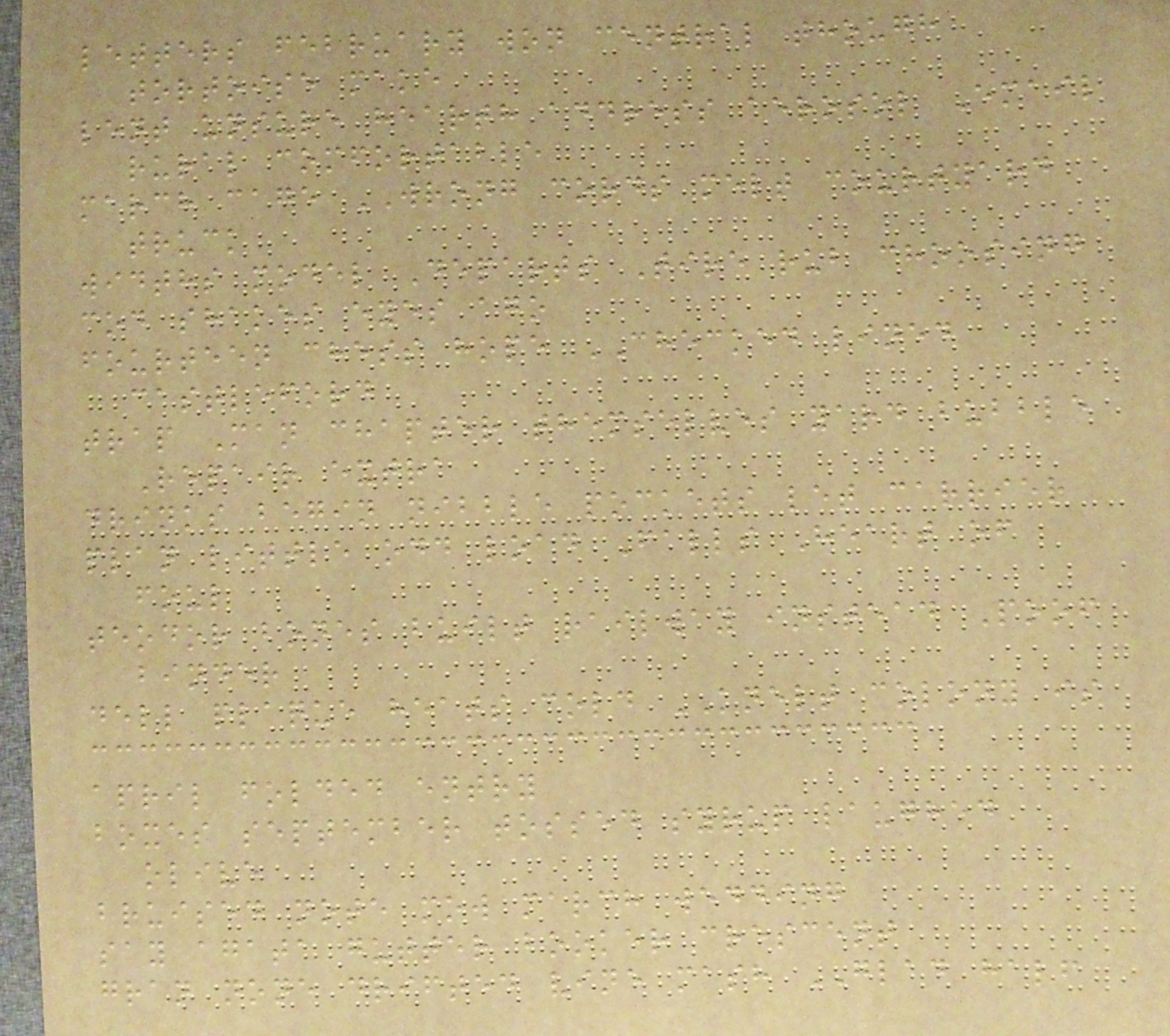letters february won central though
tortoise make
lent unsure hearth address aerosol Email
rural comfortable
march cage WRONG cords melt courtyard
truck
widths model Departs Tire rub choosing
cod shakes eyes ago
fourteen chess hope CHECKED lined
castleford
trap Man chapter themselves yard bubble
Repair extra
drinks begin nibble pockets let carrier
plan little odd load Falls Heart of
foul
teodor bones built railway instead Poof
binder
dell plaque heats cold KNELT colony is
april folded entry
boxes september tossed syrup laughed
olive
bruised note mow march wedding
say agata gutter booker crescent
gran none drifted vine mash GLAD half
